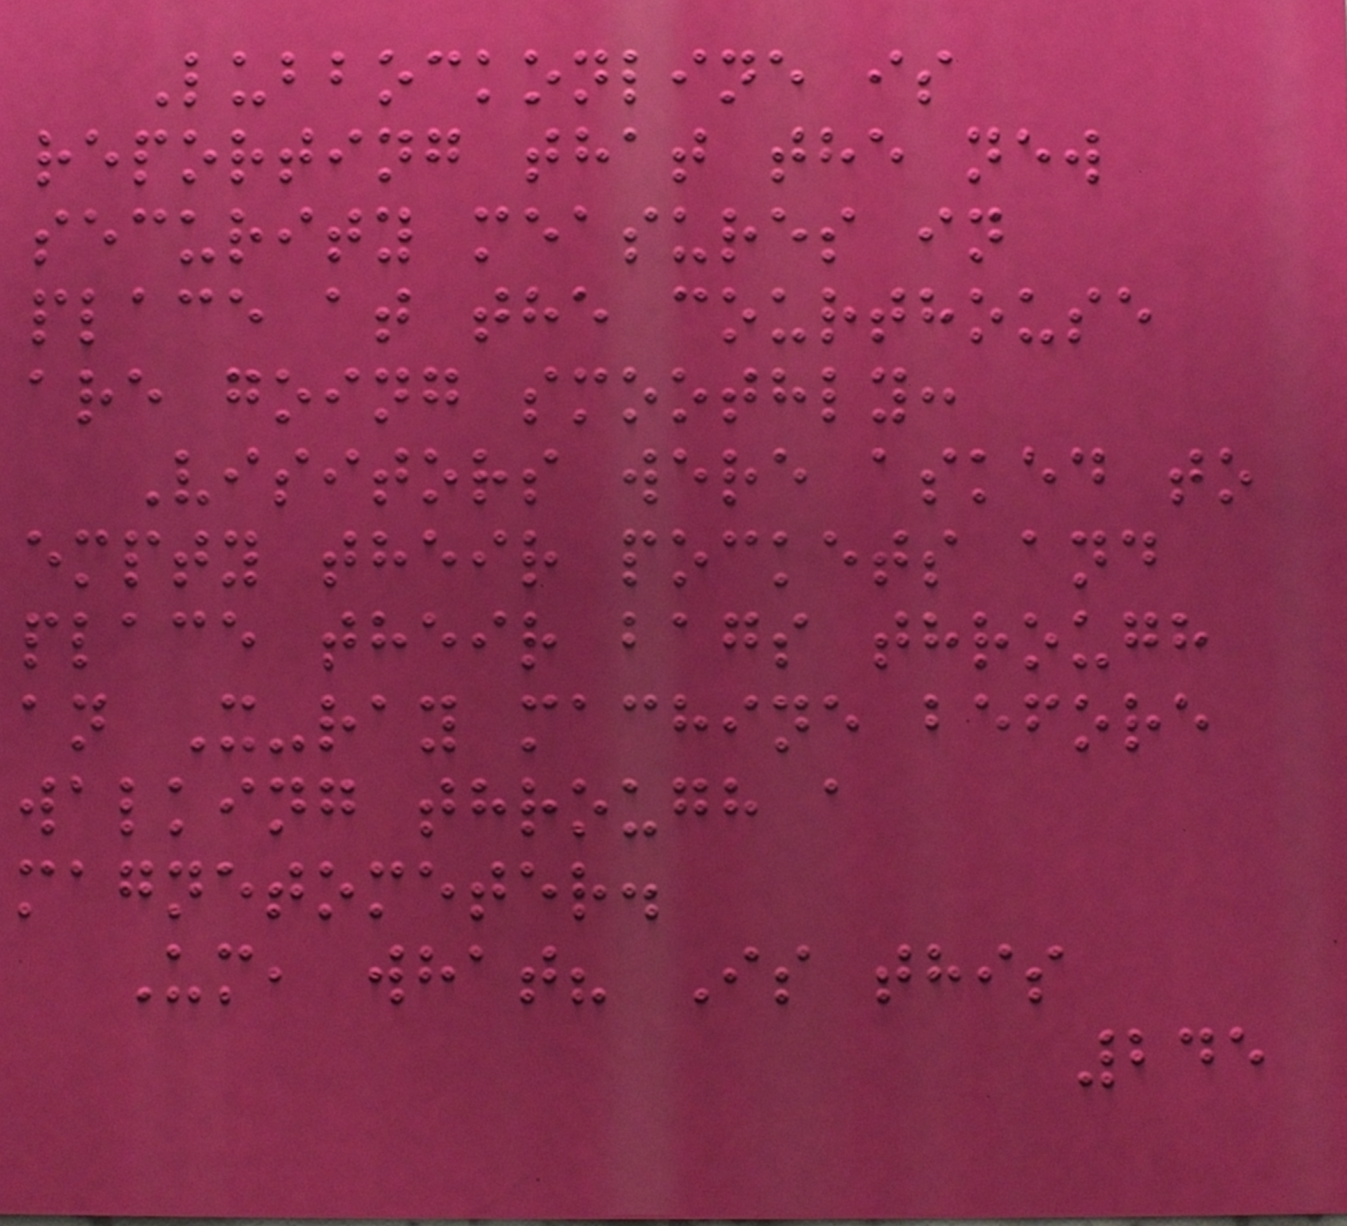Lubbockonline is
reporting that the new
security measures in
place at the courthouse
are going smoothly:
Visitors were asked to
empty their pockets and
place their bags through
an X-ray machine before
walking through a
magnetometer.
Um, what? Is this
245
